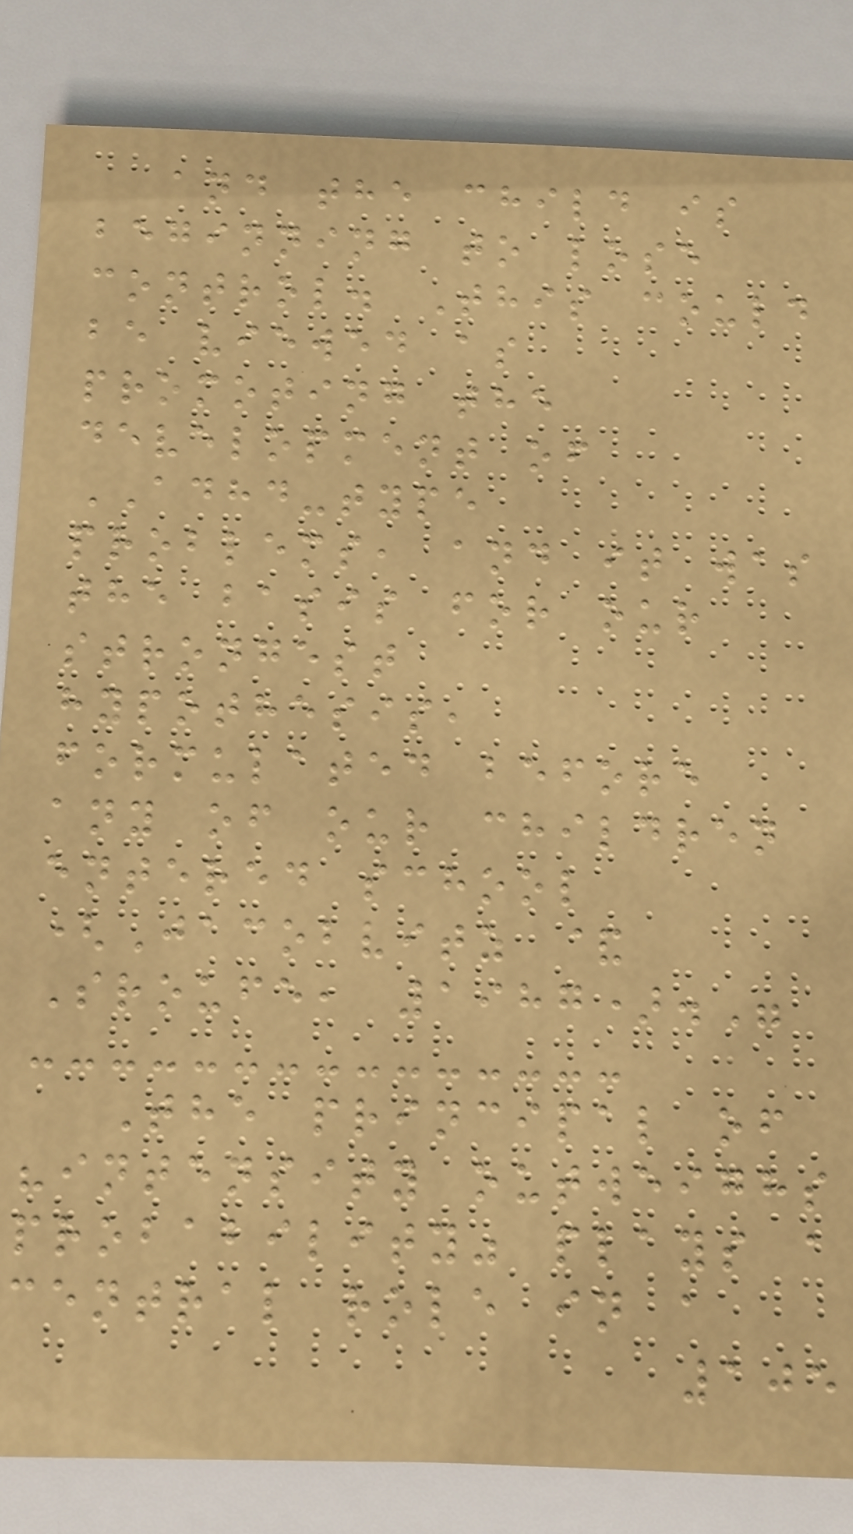and the child is
beginning to lose
control. This could
be viewed as
promoting the
development of
ADHD-type
problems, and it was
the basis for our
strongest
hypothesis,
formulated before
any of our children
entered school
(Jacobvitz &
Sroufe, 1987)."
The principal of
"intensity outweighs
probability" plays a
central role in a
105
